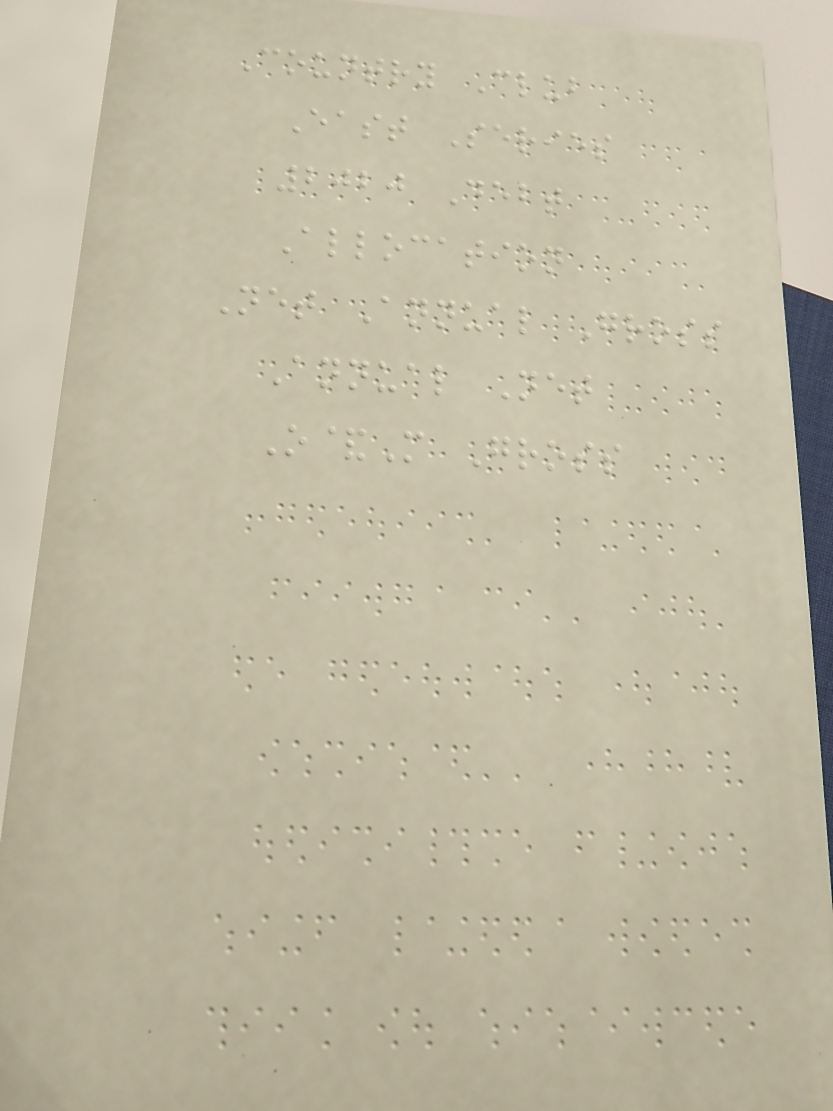Country Club
East Series
2020 Debt
Allocation
Net Annual Gross
Annual Net
O&M Gross
